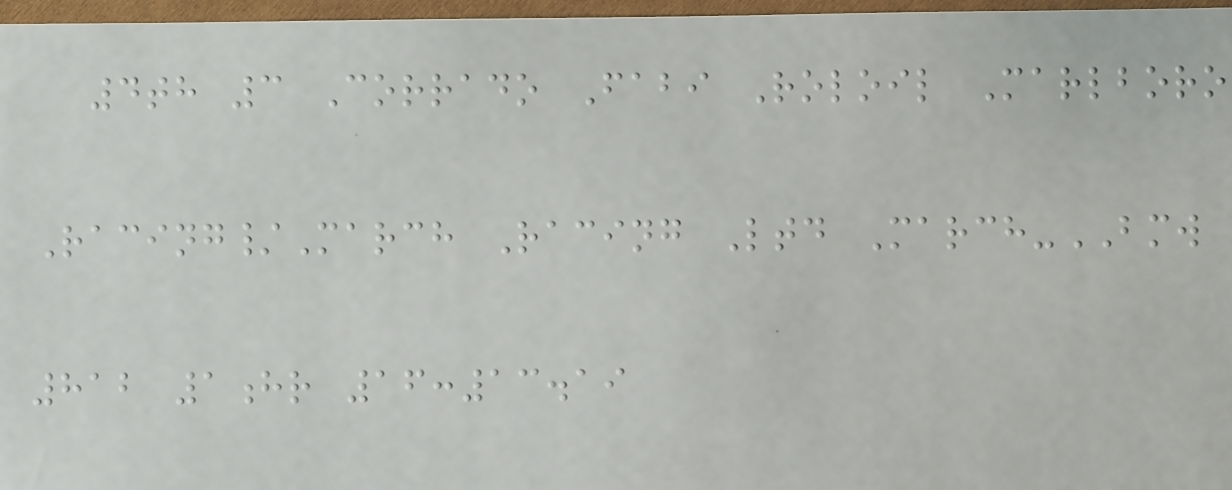4th 3 Corrado Fabi Roloil Marlboro
Racing/March Racing Ltd March-BMW
812 1hr 16:13.19
